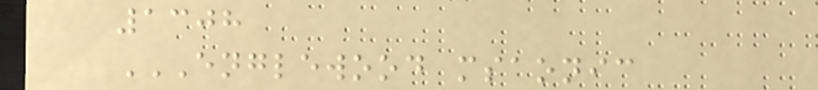1308
ENGLEWOOD MSAONIC
